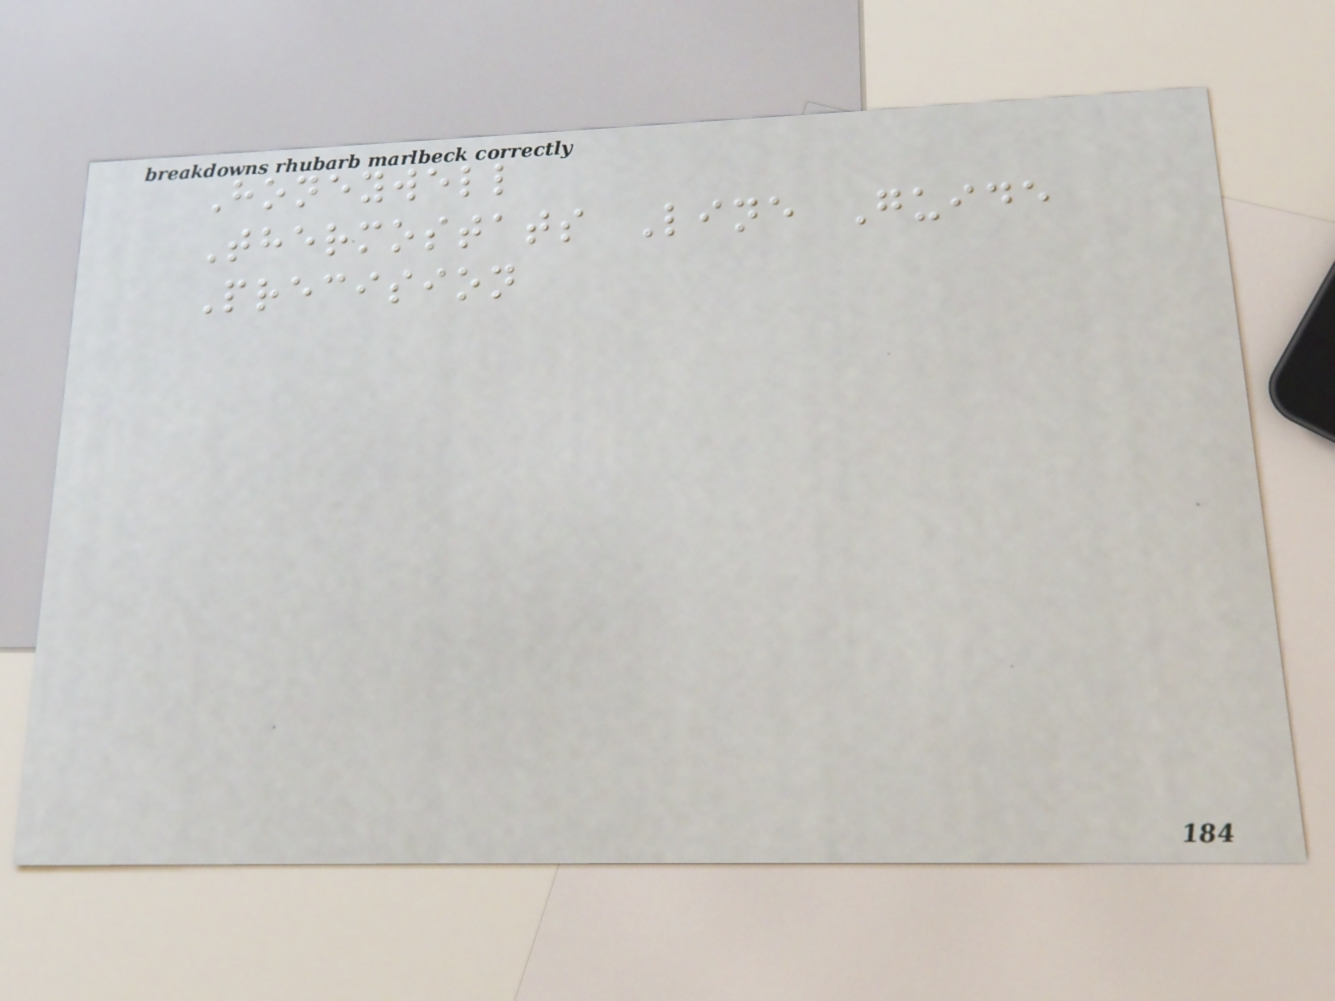Honeywell
Thermostats Line Guide
Precision
